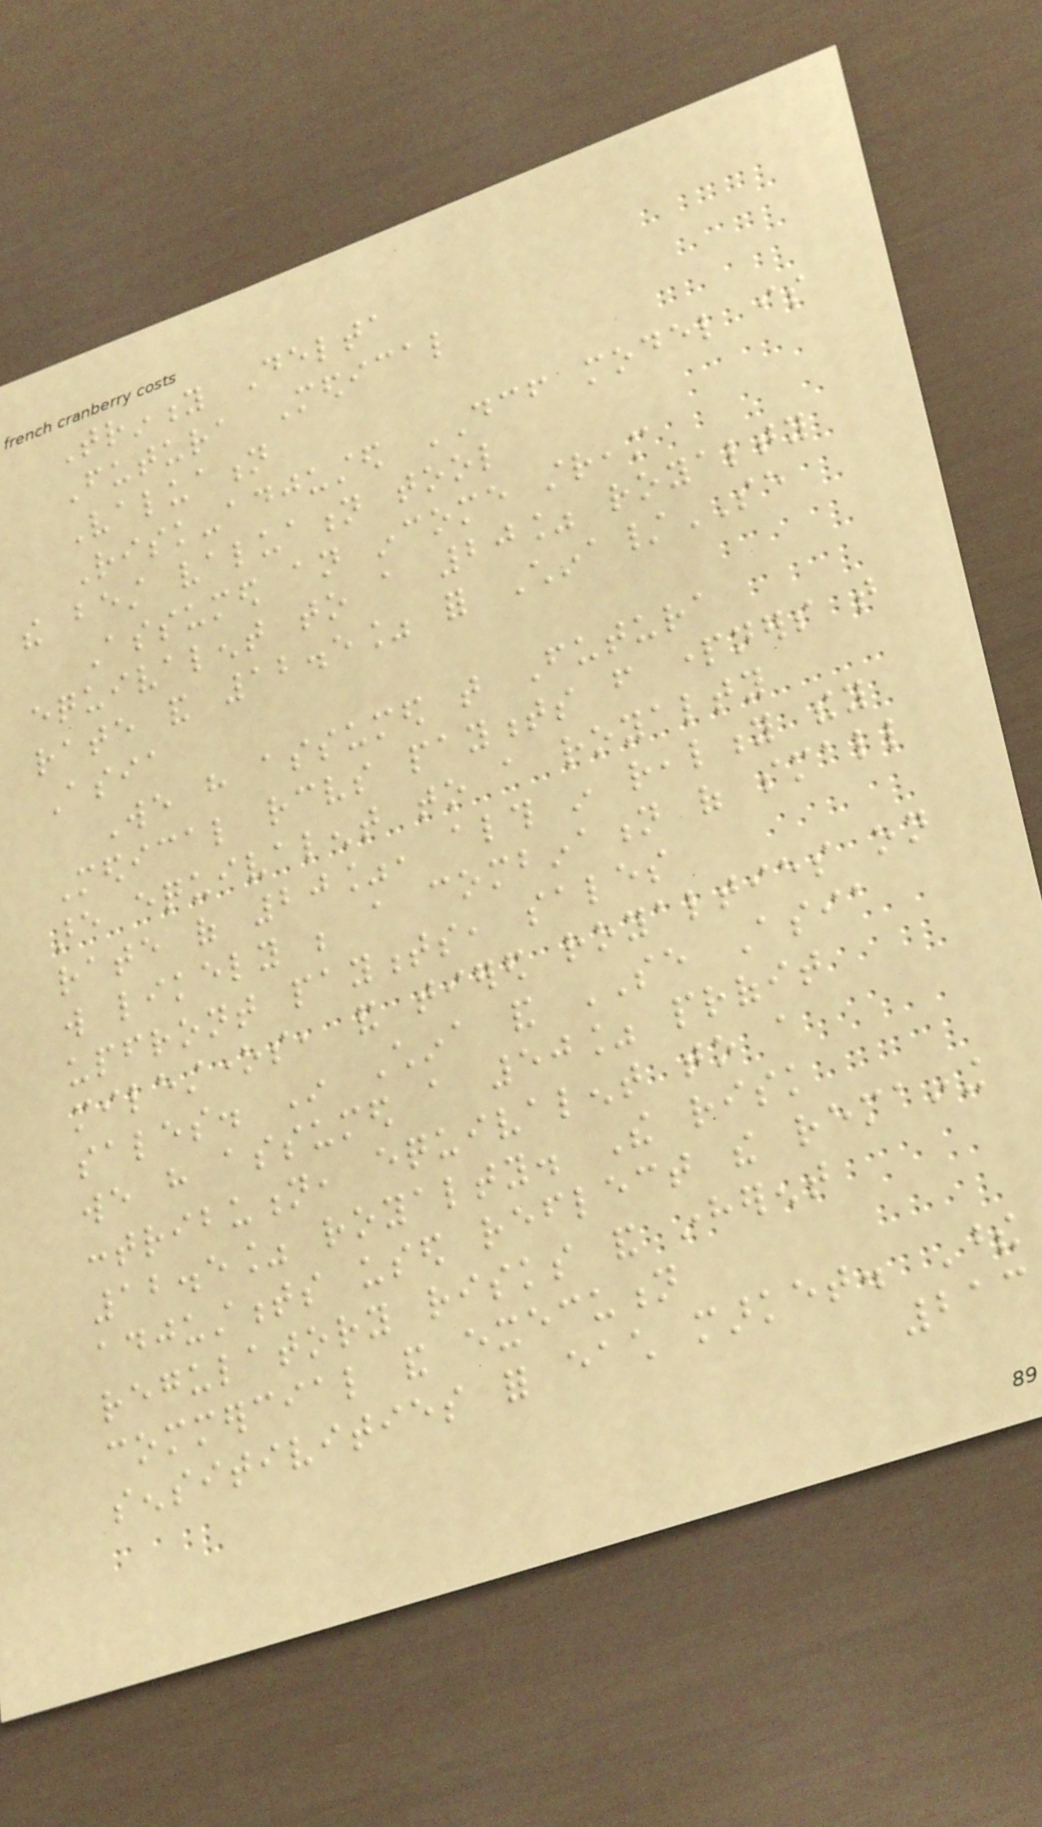Trinity Delta
Futura Medical
Valuation
Risk-adjusted DCF model is
the best valuation tool
Assumed an income stream
equivalent to a 20% royalty
rate and 12.5% for China/SE
Asia
We have assumed that Futura
Medical receives payments from partners that
are equivalent to a royalty
rate of 20%, although in reality they
will likely be a combination of small
upfront payments, sales
milestones, and tiered royalties on
sales. In China and SE Asia
we have assumed a 50% profit
contribution, equivalent to a
12.5% royalty. The risk
adjustments used reflect the remaining
regulatory risks and inherent
commercial and execution
sensitivities for each market. These
213
